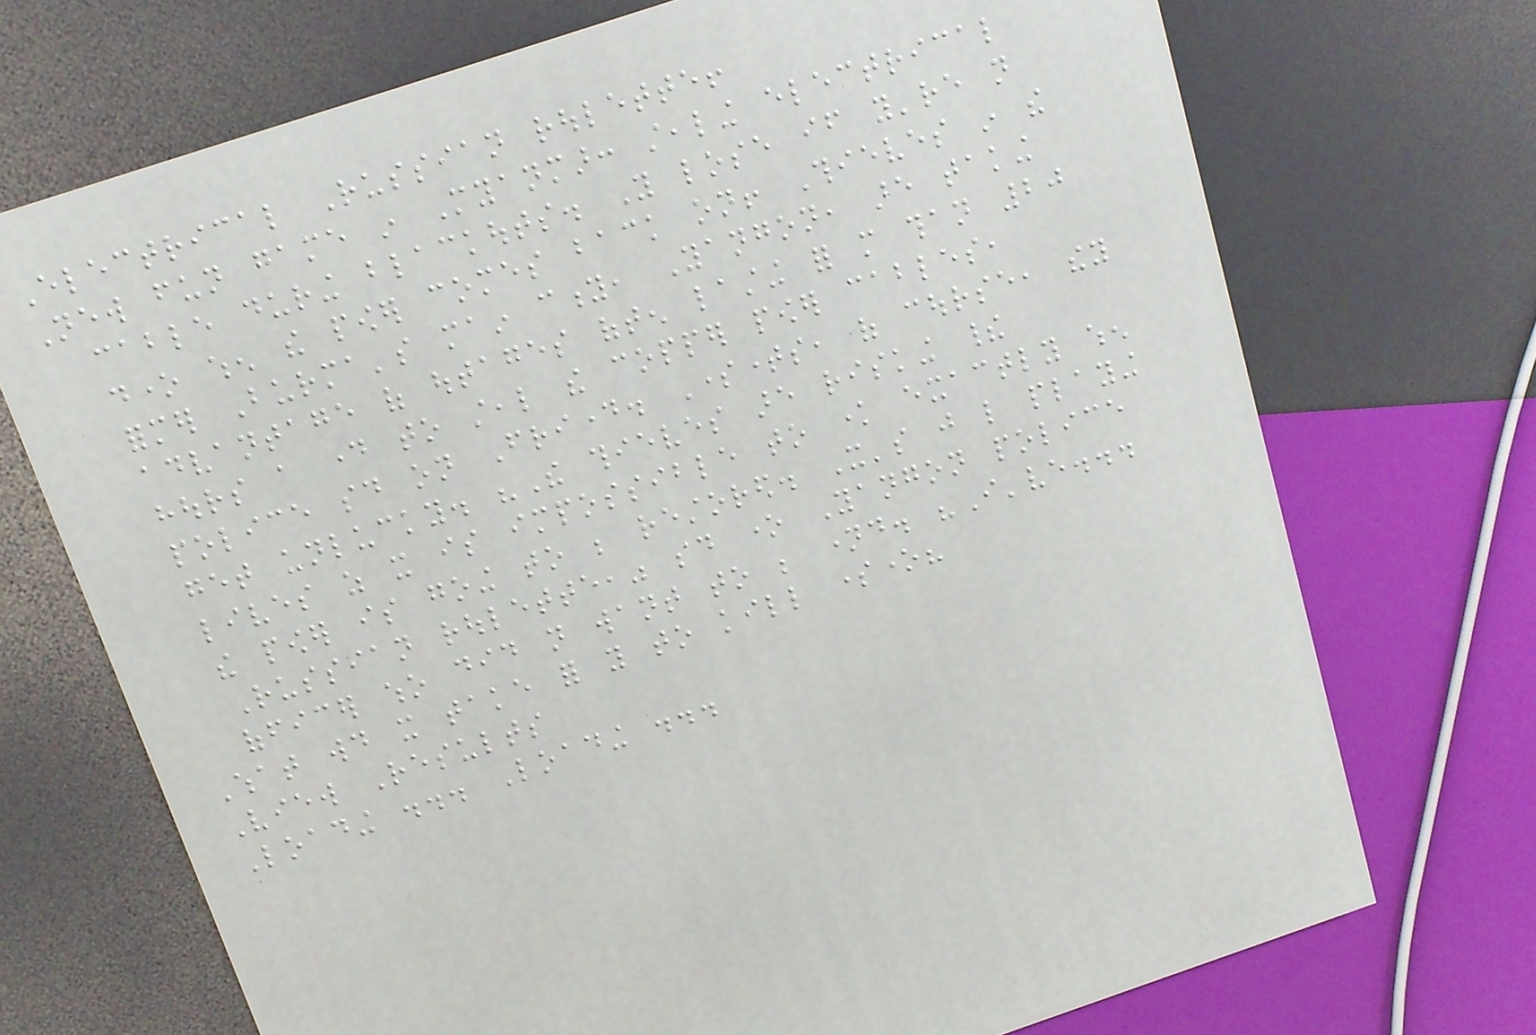Electrical Russian roulette!
New fun game in Myanmar: stealing electrical
cable during blackouts. You lose if you're not
done when the power comes back on! Thieves in the
former Burma's main city, Yangon, are taking
advantage of outages often lasting for more than 20
hours a day to steal the copper power cables,
police said on Friday. Sometimes, of course, they
get unlucky. "The thieves are risking their
lives as it is impossible to know exactly when
the power is going to be restored. It's just like playing
Russian roulette," said one Yangon police
officer who did not want to be named. "I've...
What would it take for you to kill someone?
View Results
Loading ... Loading ...
